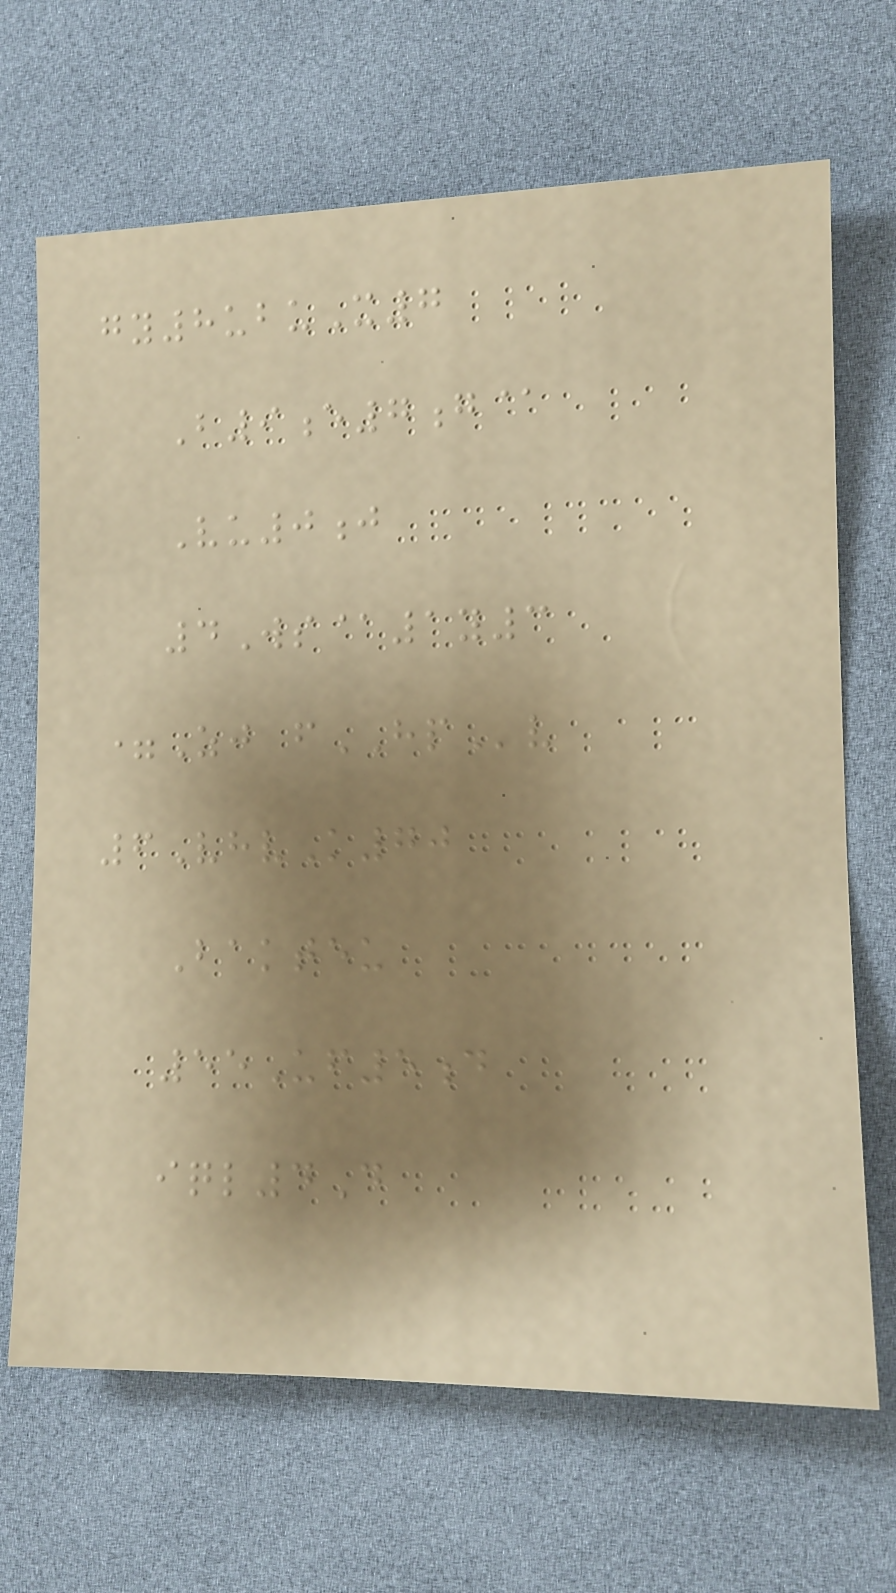gy8ubuX7
B9e7g@
Vu0j
4Ws@1y3
=Zj fHPv
6VhvK70
Bakteu
55Uf5d
iql4D
